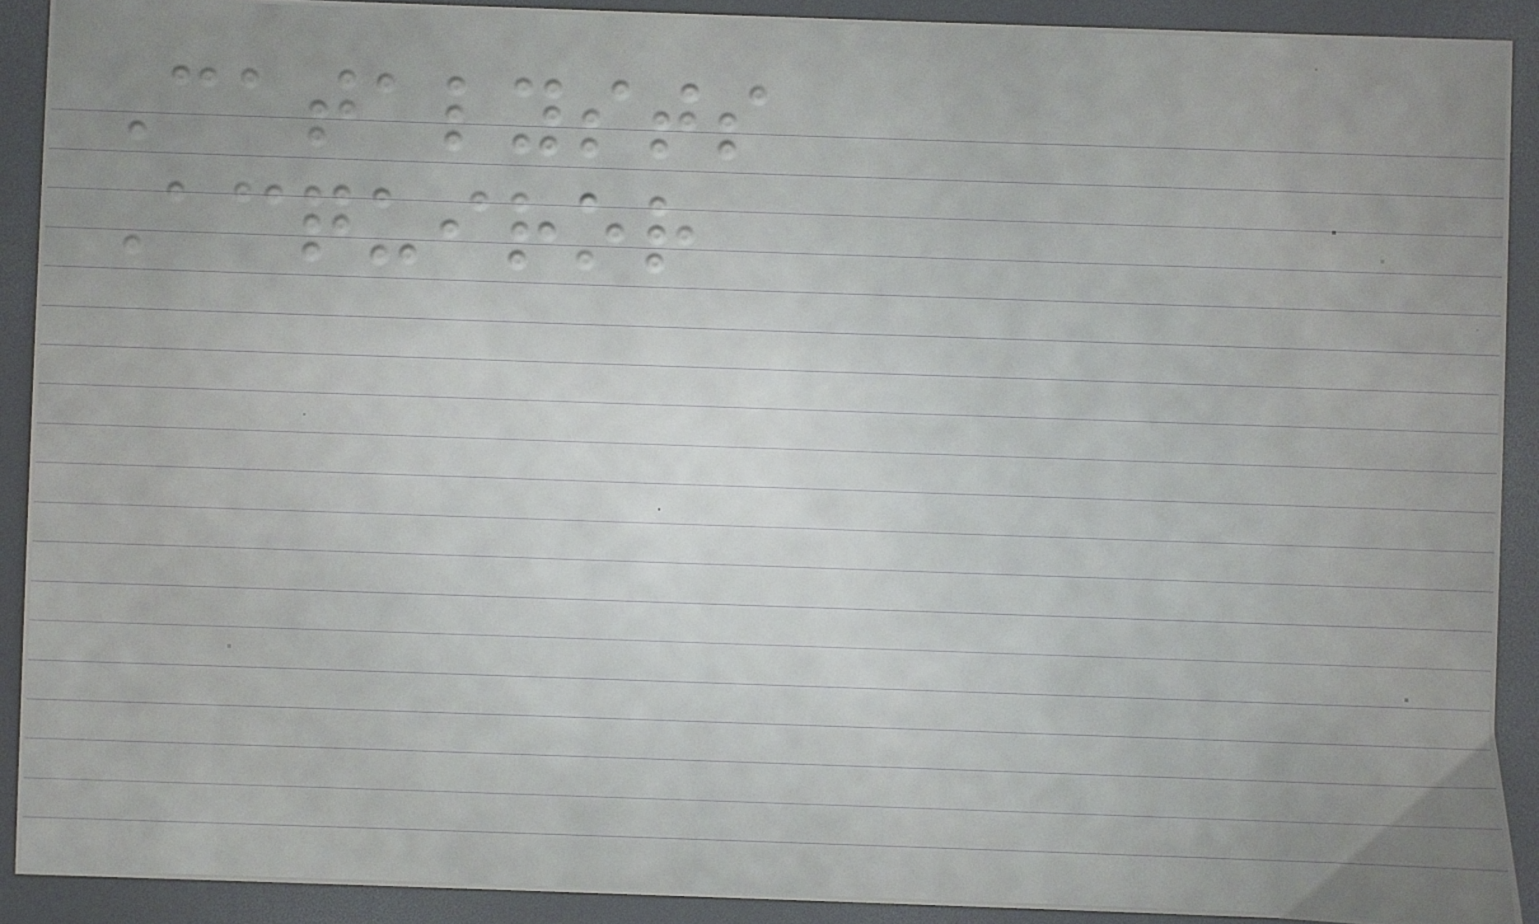Catalysts
Acquiror
